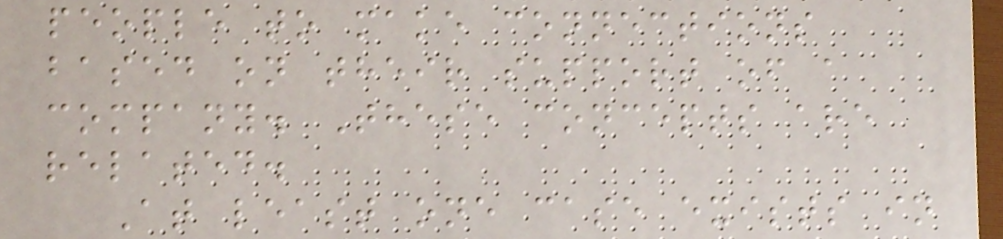people to make connections
based on their support of a
company. These concepts are
related.
At least one case exists in
